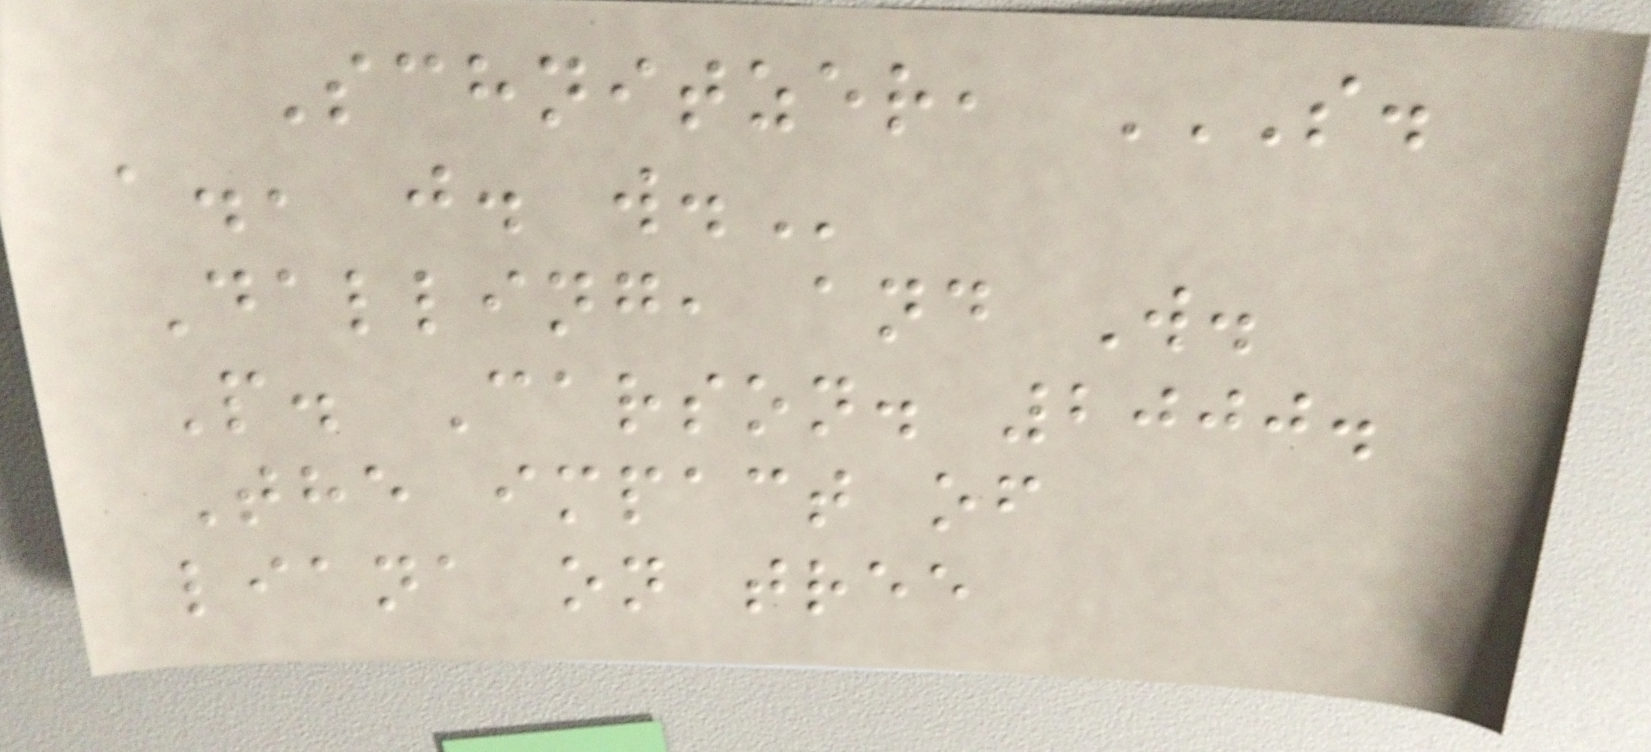Schnitzer, S.
A., J. W.
Dalling, and W.
P. Carson. 2000.
The impact of
liana on tree
